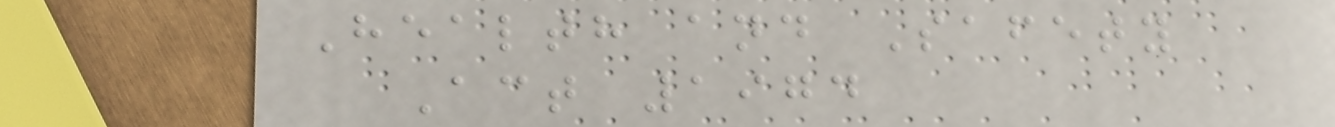Health and Safety
Act 1974
